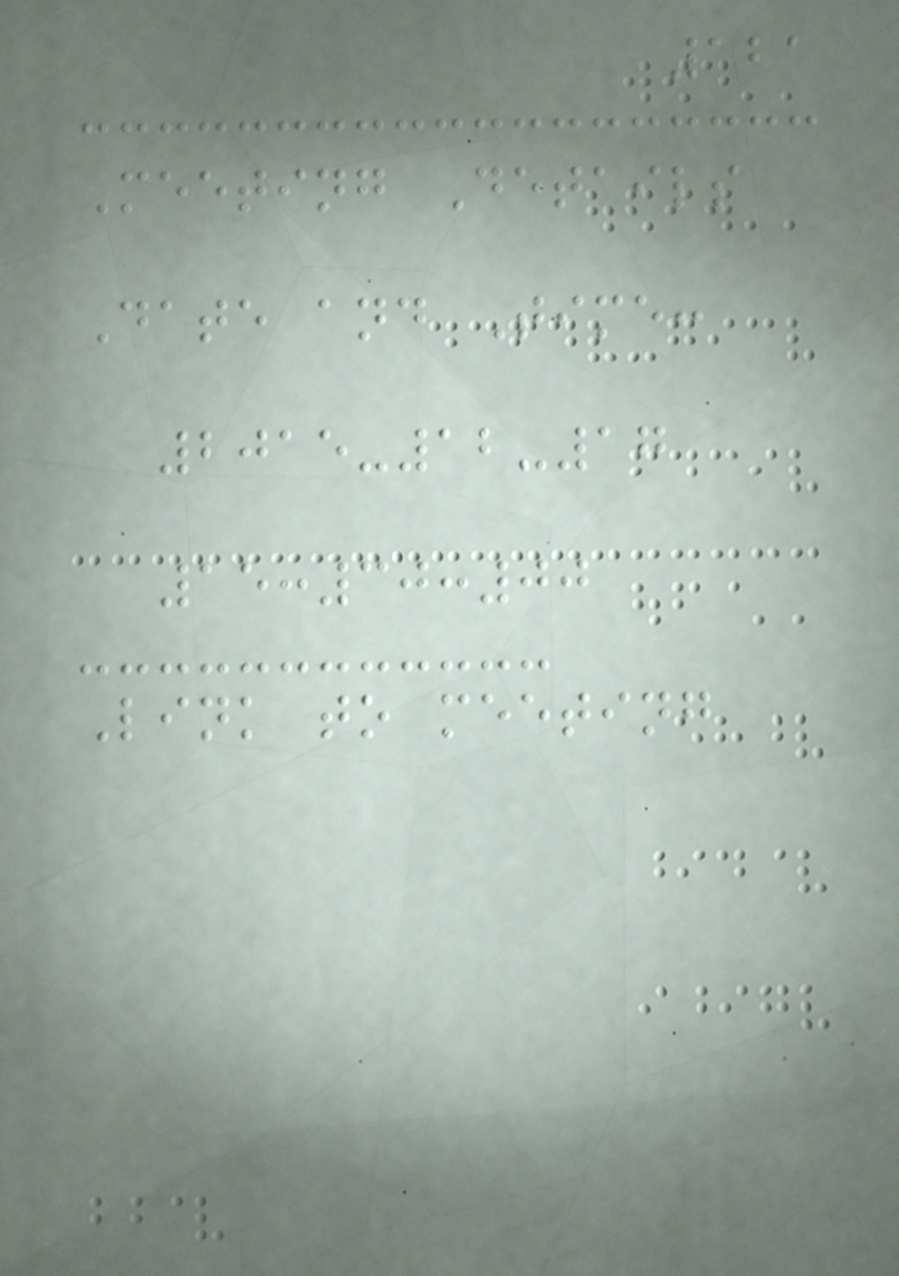121
Meeting Details
Date and Time:
2015-12-17
15:30:00
Link to meeting
